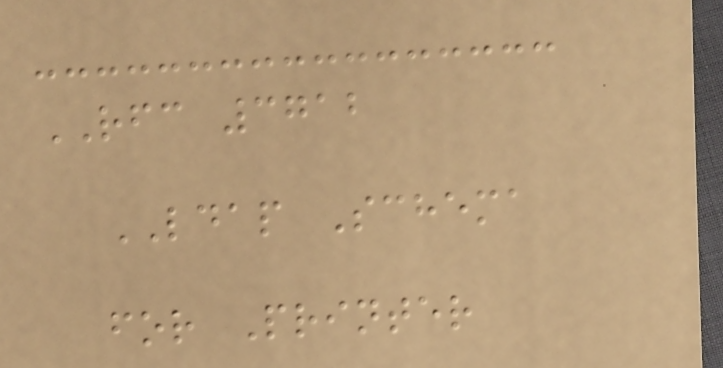RFC 3712
LDAP Schema
for Printer
